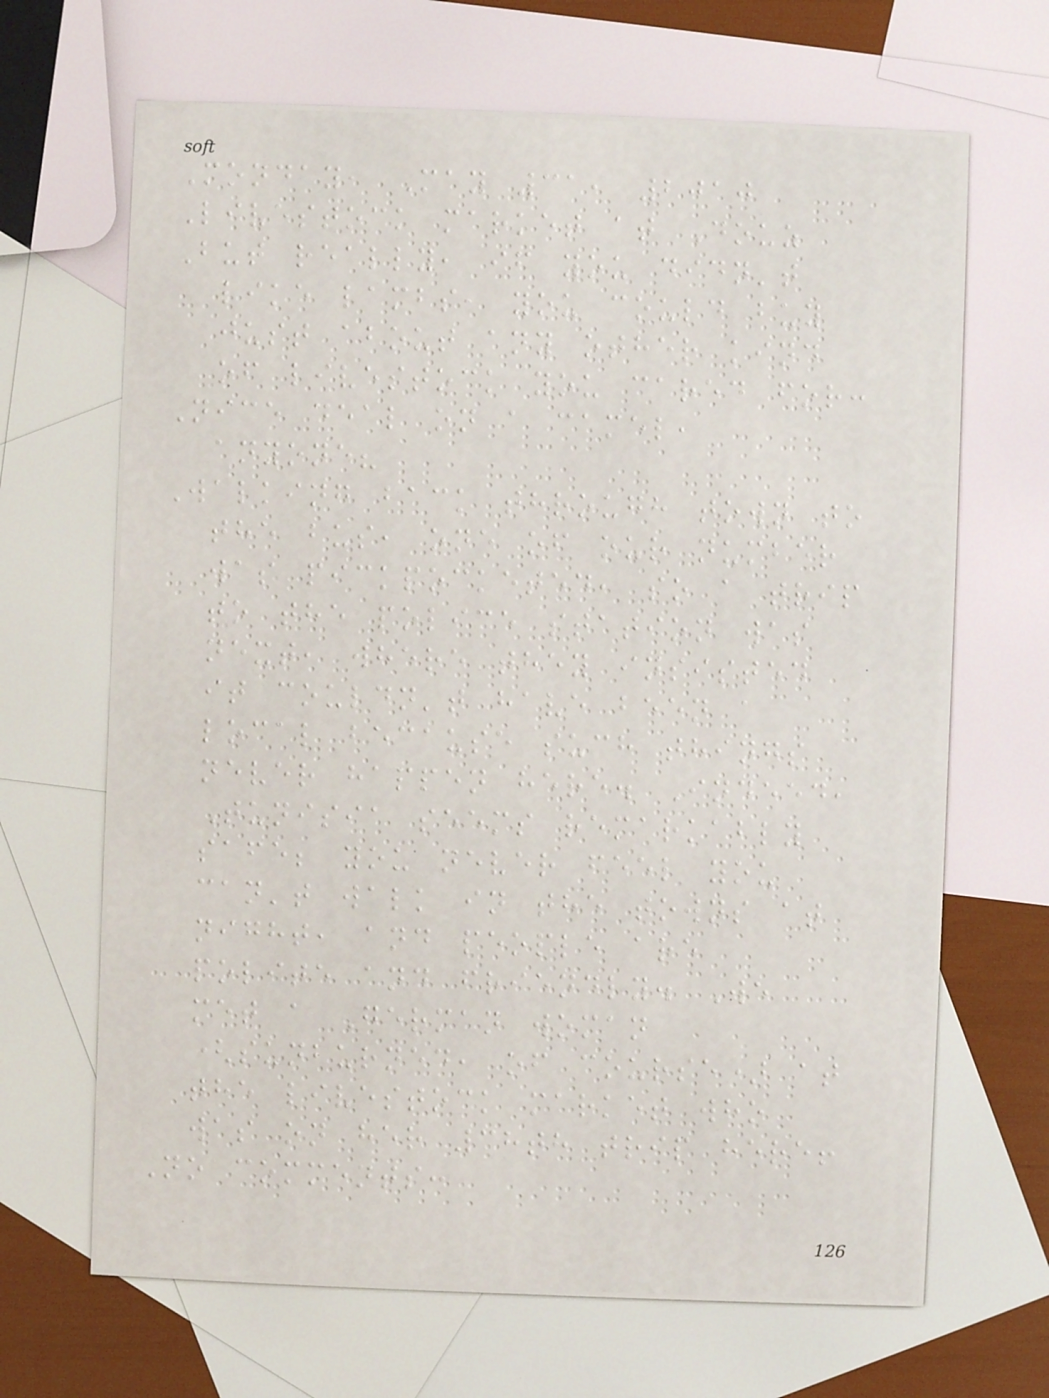Monday, May 31, 2010
Livestock market at Douz
But really, if you didn't
like lambs, you could buy
just about any other kind
of livestock you cared for:
Nice deal on a camel,
anyone?
Walking back through town to
the bus, one of our number
was pickpocketed, so a trip
to the police station was
next, where they insisted
it couldn't have been a
local because such things
never happen here. Indeed,
Tunisia seems remarkably
safe; you never feel you
can't walk in the towns at
night, and people are
polite and friendly. We
met a German woman
(sunburned, of course) at
the livestock market who
was on her 38th trip here!
No comments:
